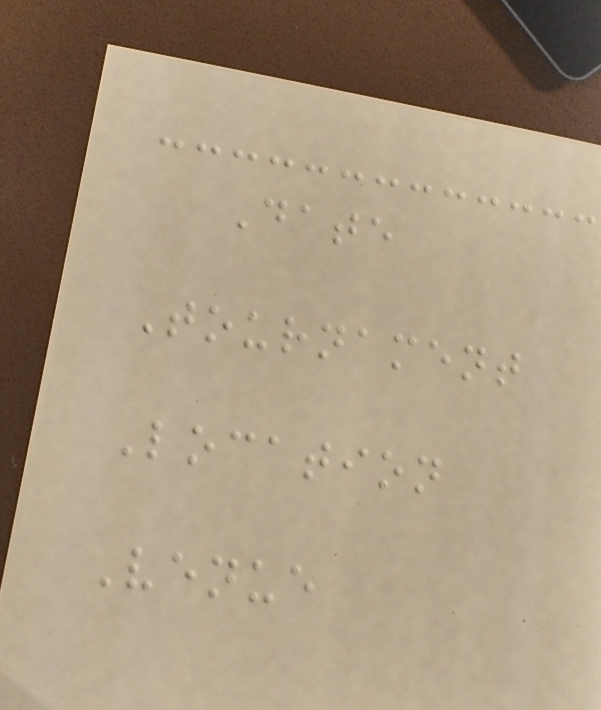Date
Tournament
Location
Venue
